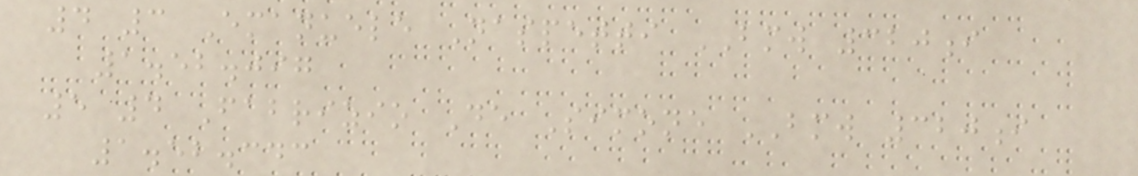4 3 Emanuele Naspetti BMW 320i
1.52.097
5 4 Fabrizio De Simone BMW 320i
1.52.343
